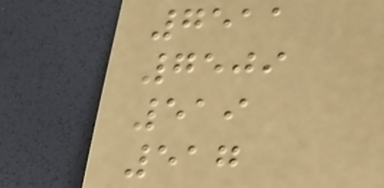7511
7509
519
517
